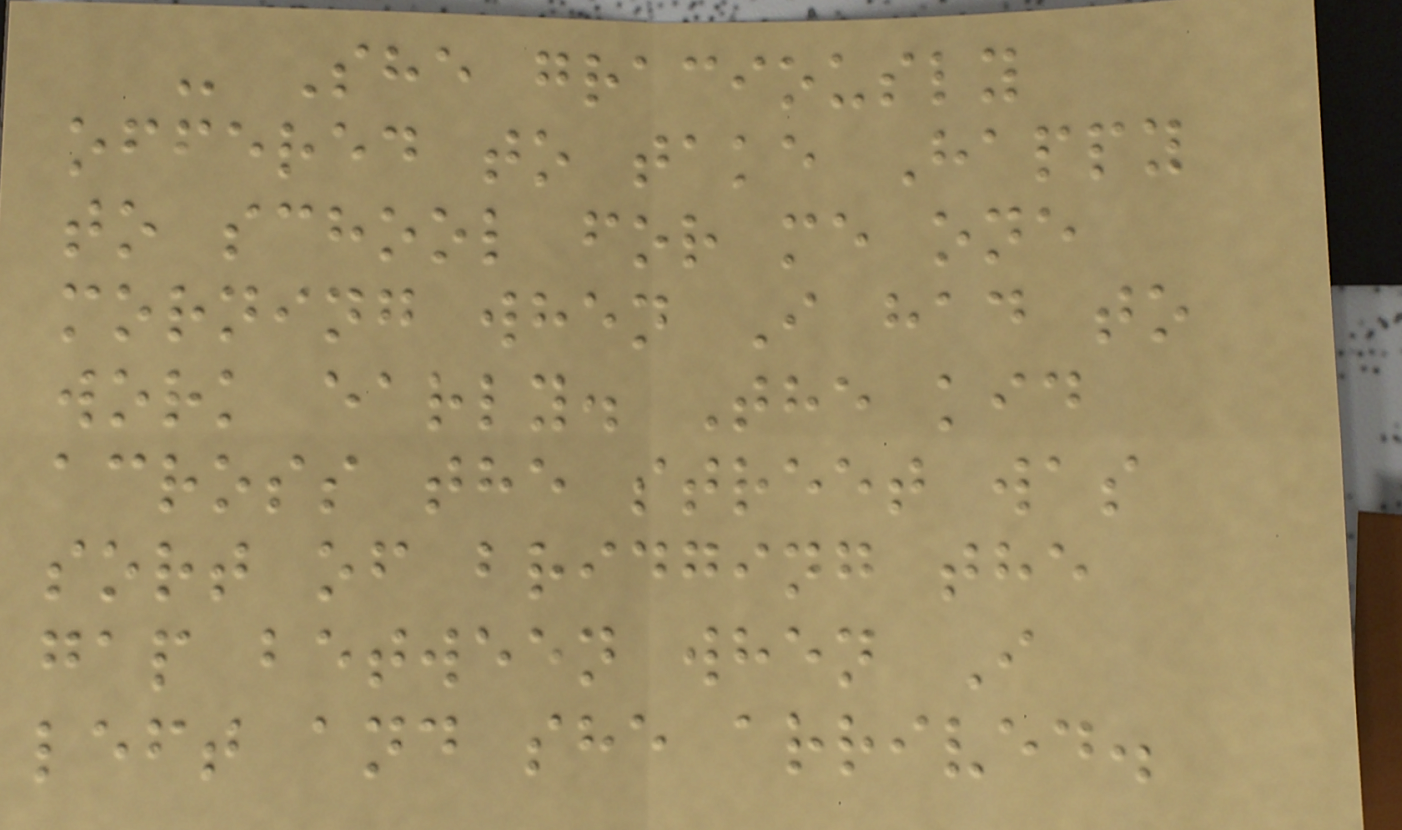- She graciously
offered to take Happy
to school for me one
morning when I had to
work early. The kid
across the street was
sort of bridging the
gap between when I
left and she arrived.
